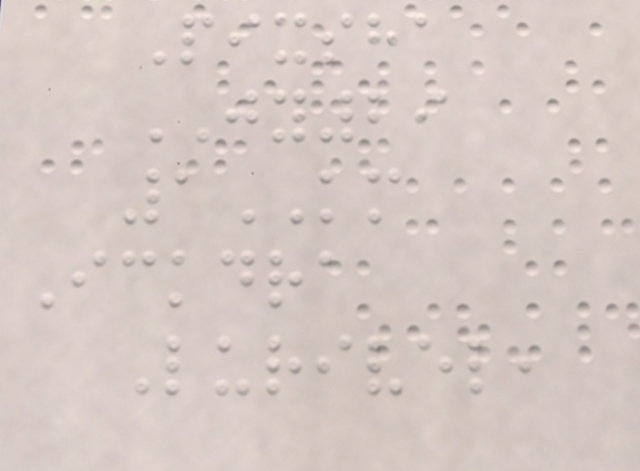Pixsha
JY29
1KM
Ickdra
Lurivel,
